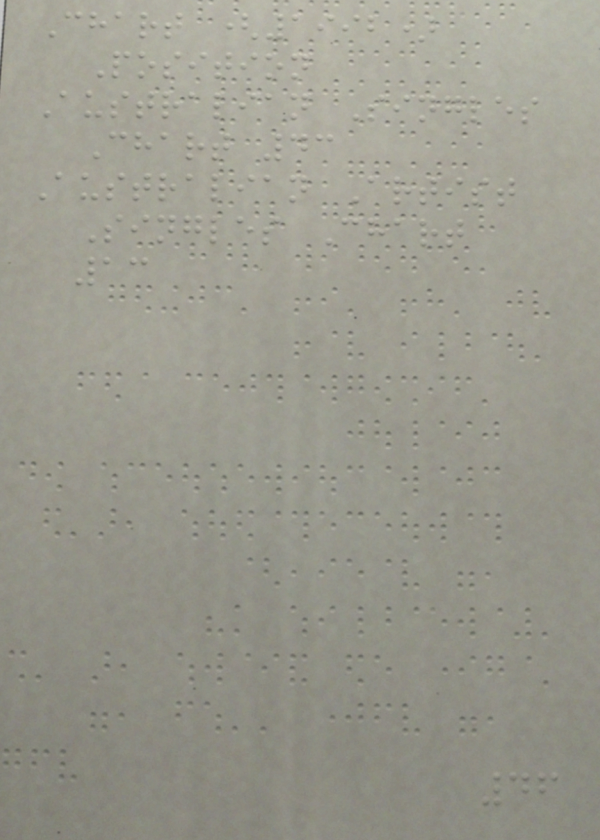Chart (1992)
Position
Australian Singles
Chart 43
Australian Artist
Singles Chart
13
46
